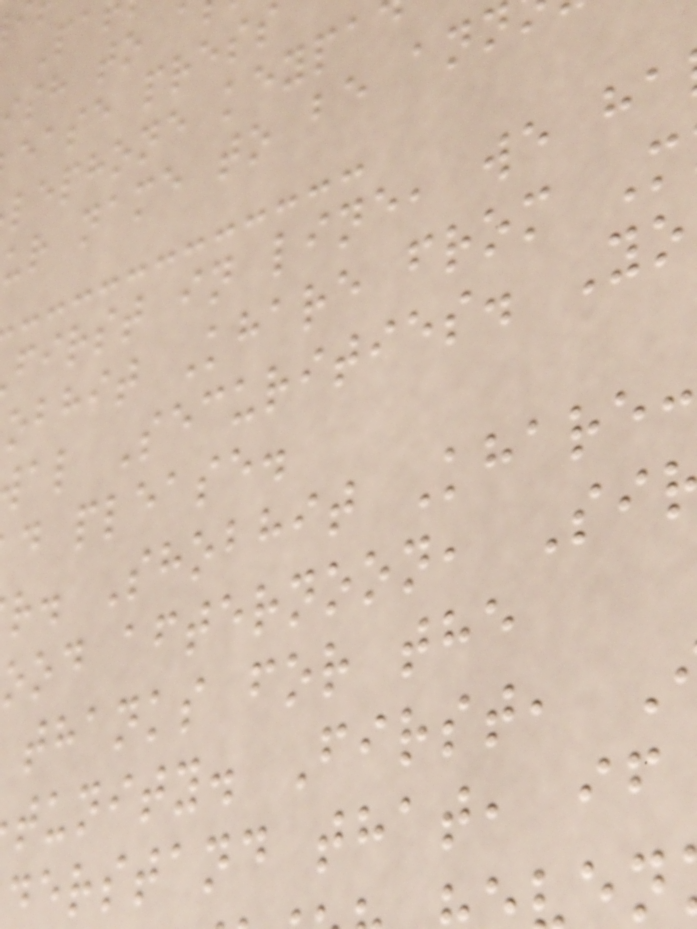ease press
lephone keypa
ur name to be ann
first in line, we ha
obhit Khare from M
al Securities. Yo
d please.
r. Shobhit Khare:
ood afternoon, Si
thanks for the
tunity. First,
derstand that, if
